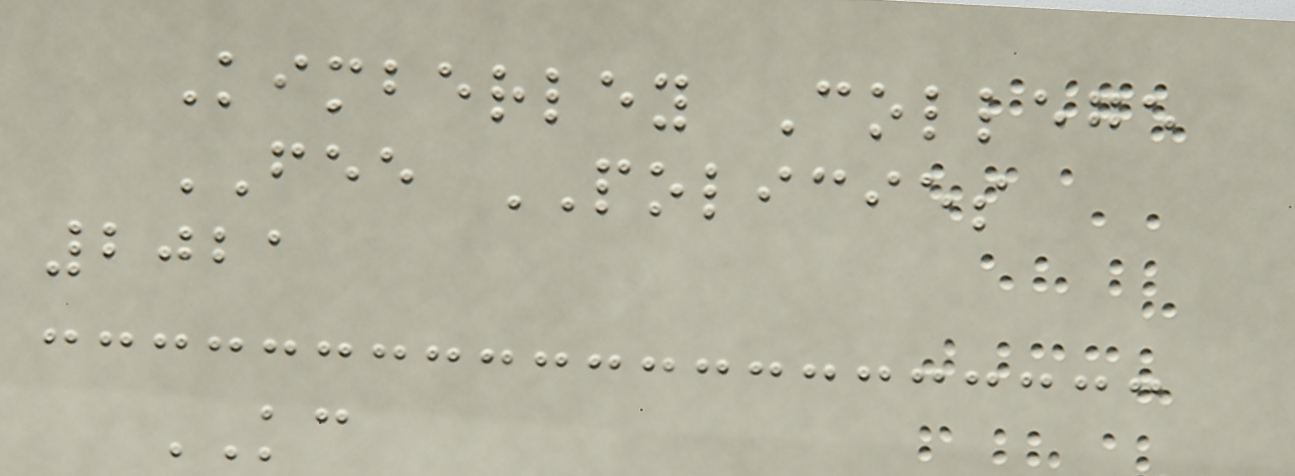Kimberley College
FEE POLICIES
2021
KC
